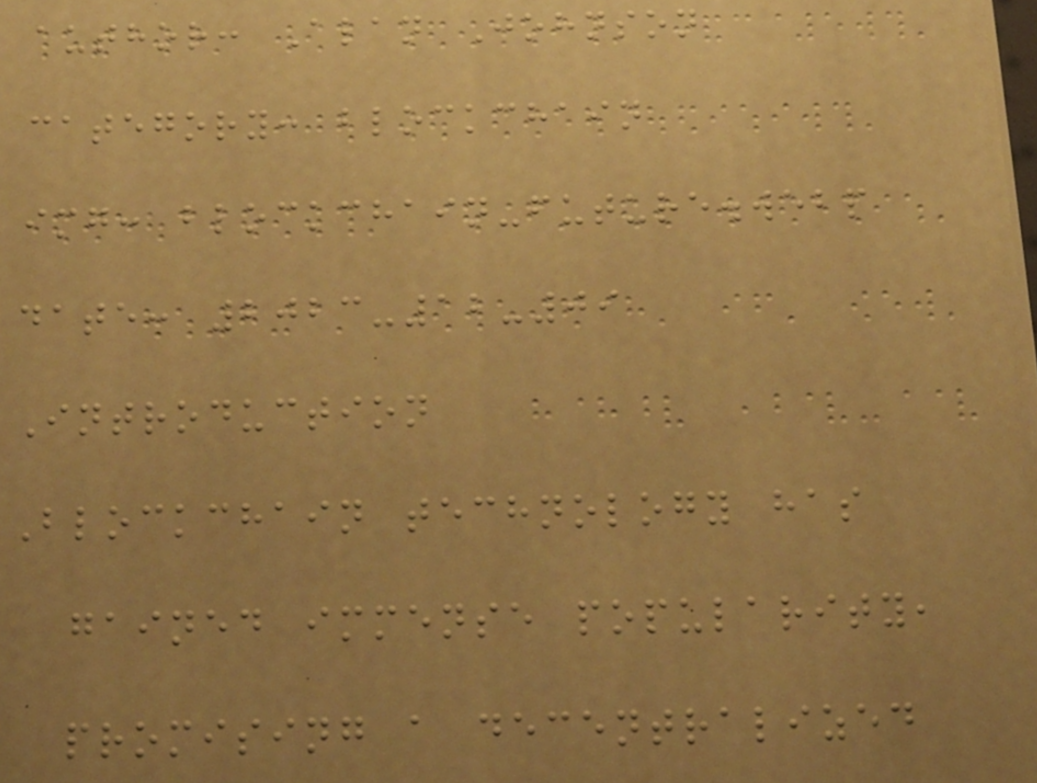author: Alan Johnson
category: blockchain
img: blockchain-future.webp
date: 2023-12-09
Introduction
Blockchain technology has
gained immense popularity,
promising a decentralized
